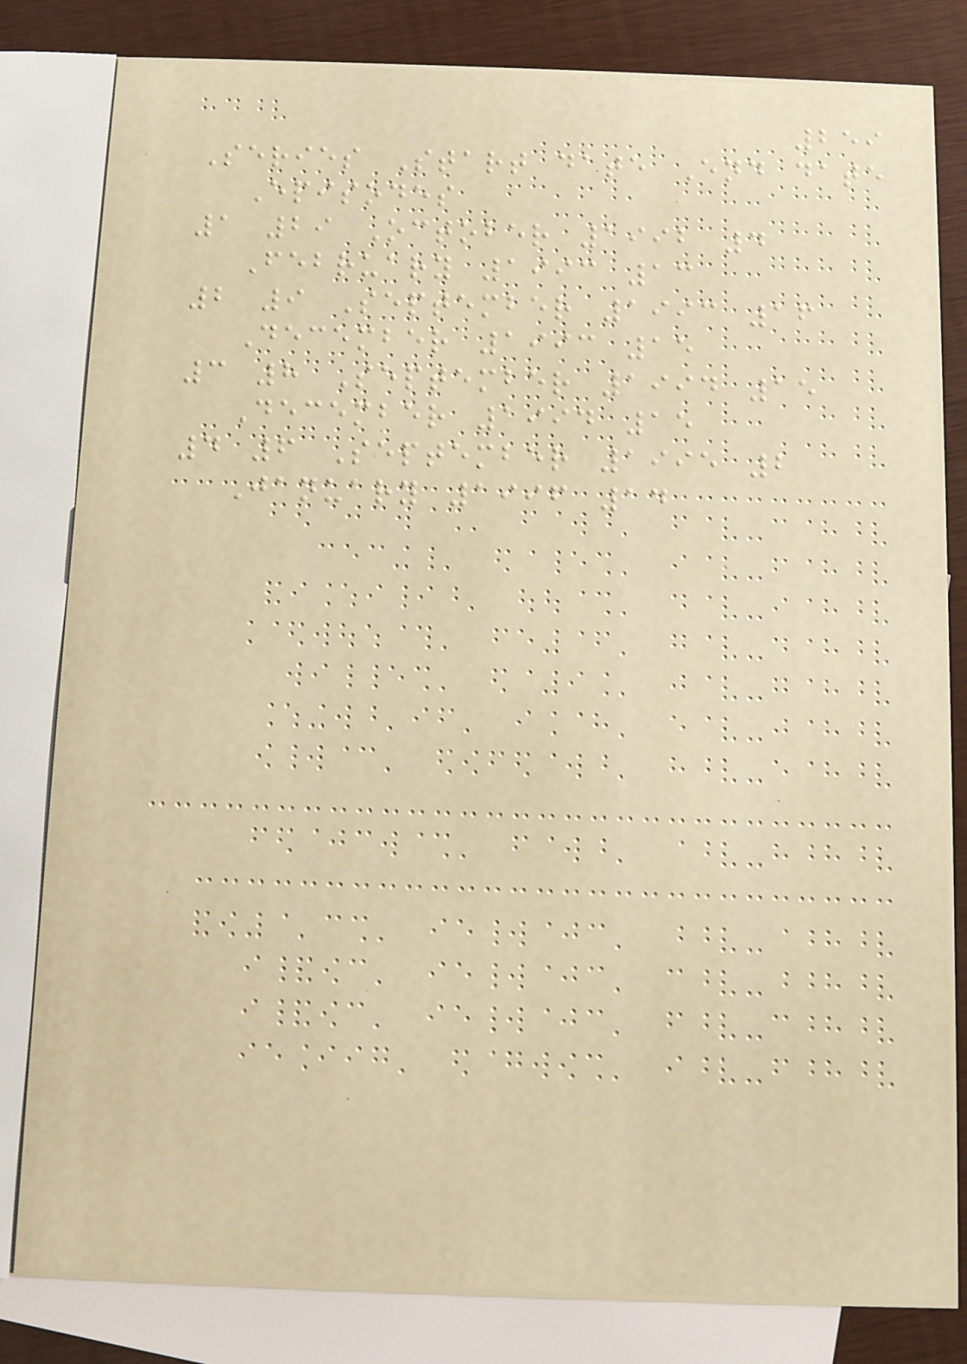259
Series Start date End date
Episodes
1 29 October 1992 4
February 1993 13
2 9 September 1993 16
December 1993 15
3 8 September 1994 15
December 1994 15
4 6 September 1995 2
January 1996 14
